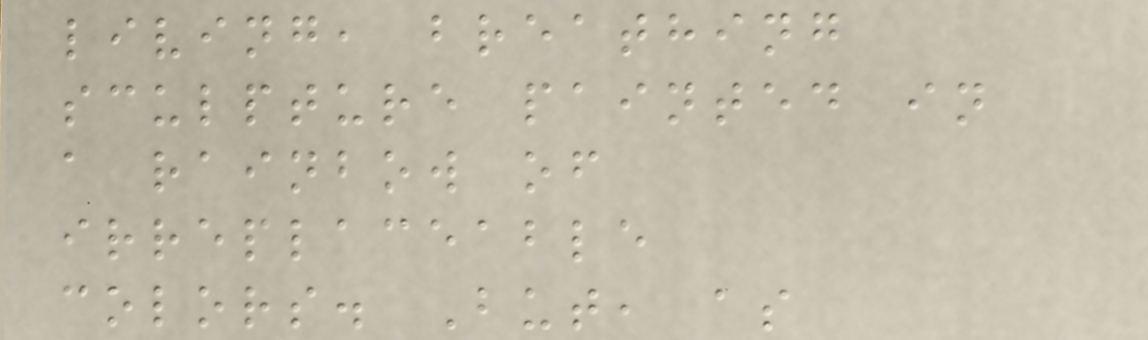living, breathing
sculpture painted in
a rainbow of
irreplaceable
colors. But, as
